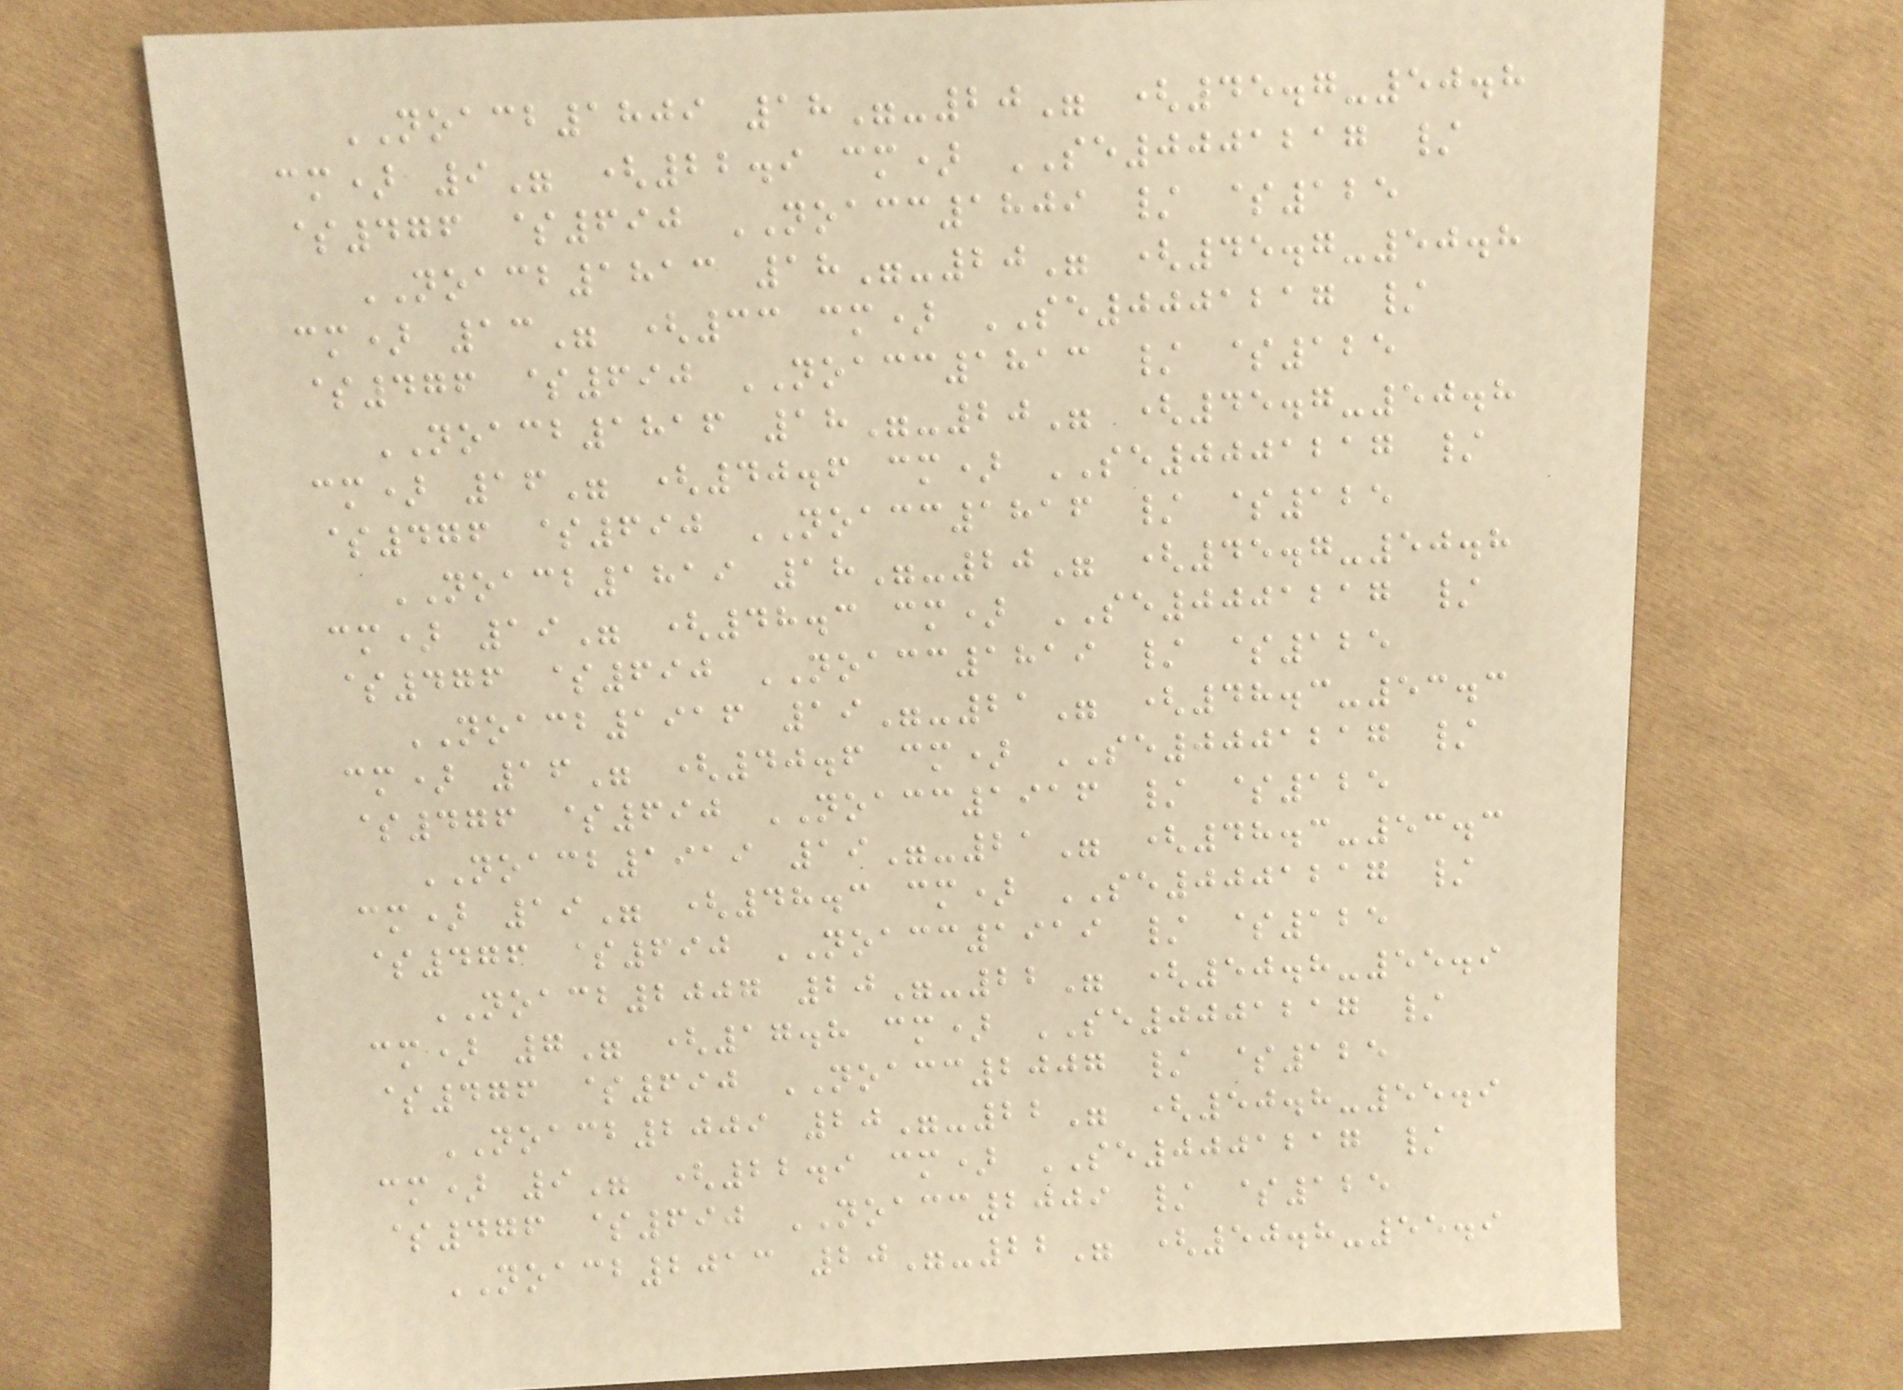NOACB1809 18"-20" (45.7-50.8
cm) 9" (22.9 cm) SE0001217 /
$476 $690 NOACC1809 / $125
NOACB1813 18"-20" (45.7-50.8
cm) 13" (33 cm) SE0001217 /
$476 $690 NOACC1813 / $125
NOACB1816 18"-20" (45.7-50.8
cm) 16" (40.6 cm) SE0001217 /
$476 $690 NOACC1816 / $125
NOACB1819 18"-20" (45.7-50.8
cm) 19" (48.3 cm) SE0001217 /
$476 $690 NOACC1819 / $125
NOACB1916 19"-21" (48.3-53.3
cm) 16" (40.6 cm) SE0001217 /
$476 $690 NOACC1916 / $125
NOACB1919 19"-21" (48.3-53.3
cm) 19" (48.3 cm) SE0001217 /
$476 $690 NOACC1919 / $125
NOACB2007 20"-22" (50.8-55.9
cm) 7" (17.8 cm) SE0001217 /
$476 $690 NOACC2007 / $125
NOACB2009 20"-22" (50.8-55.9
cm) 9" (22.9 cm) SE0001217 /
$476 $690 NOACC2009 / $125
NOACB2013 20"-22" (50.8-55.9
